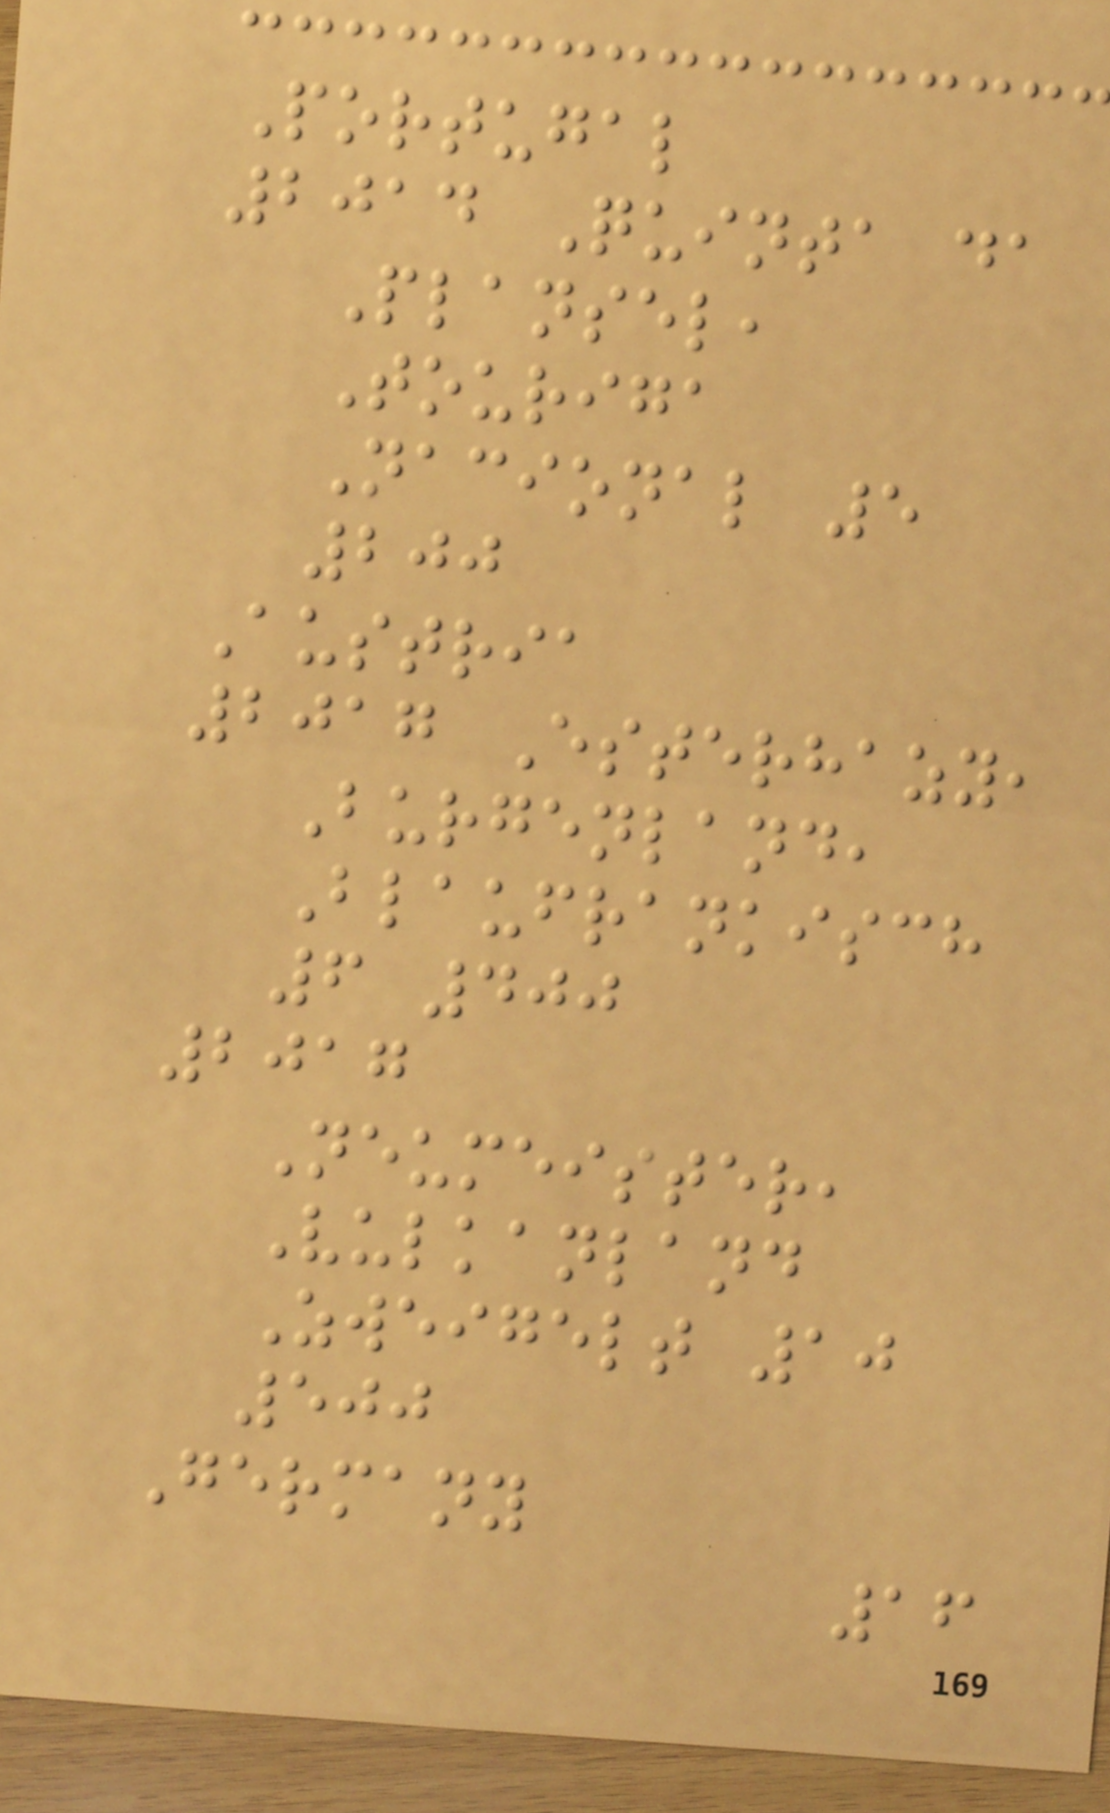Portugal
2014 Quinta da
Plansel,
Touriga
Nacional 5
200
Austria
2017 Esterhazy,
Burgenland,
Blaufrankisch
6 400
2017
Neumeister,
Vulkanland
Zweigelt 10
500
Germany
16
